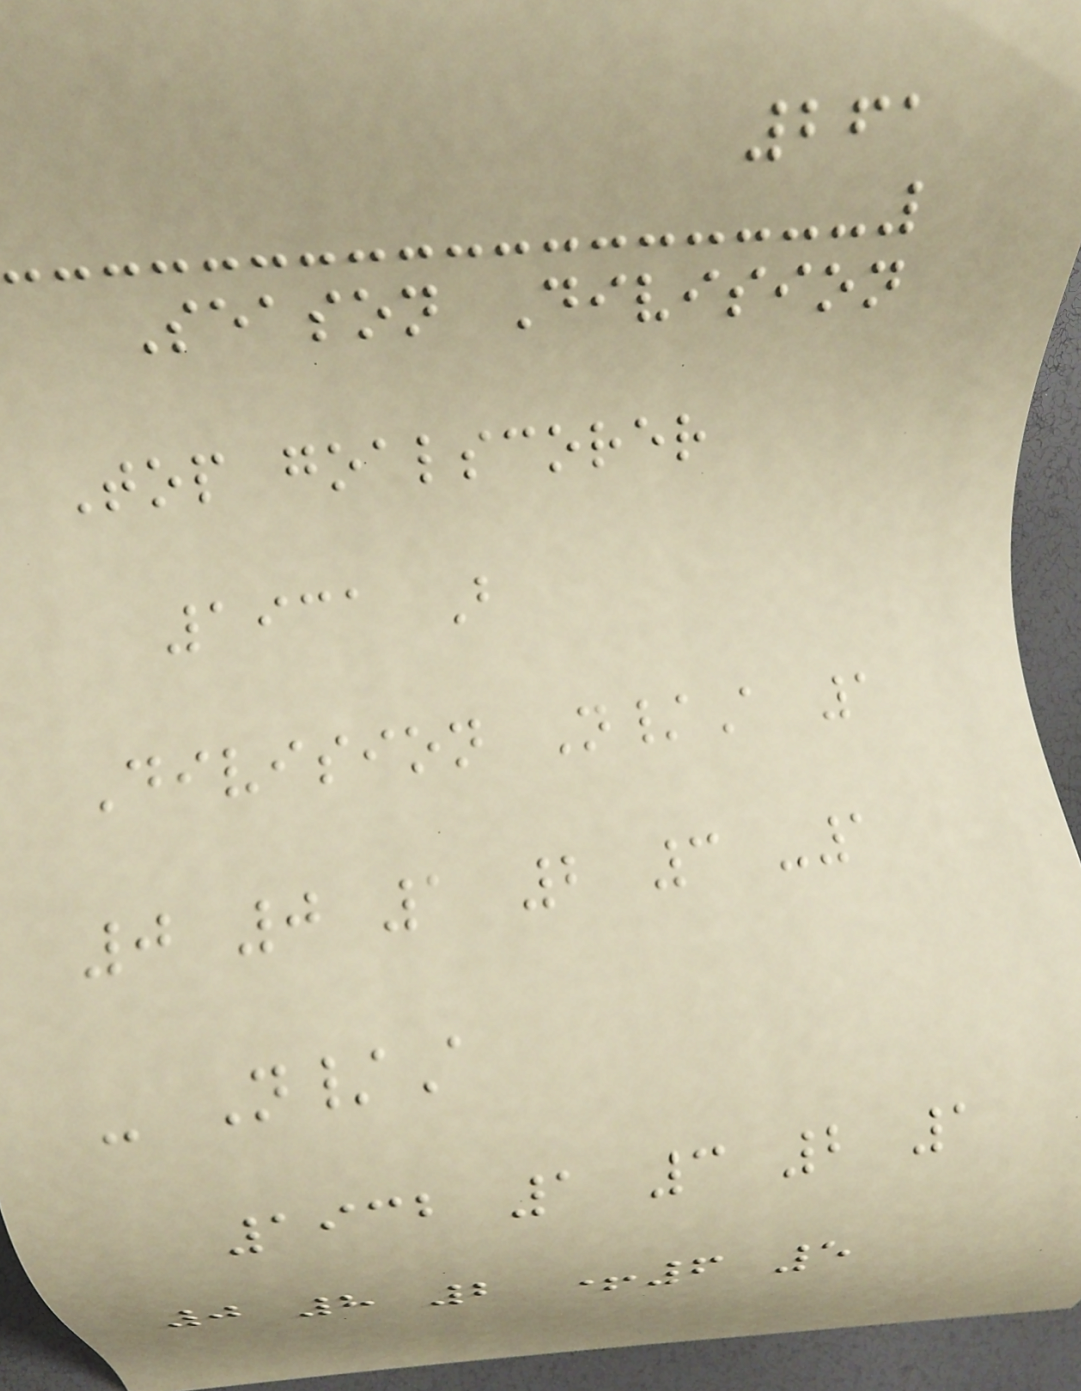261
Season Division
Top goalscorer
1931 B
Division N/A 1
0 0 1 2 3 -1
- N/A
1932 1 3 2 1
0 8 2 +6 5
